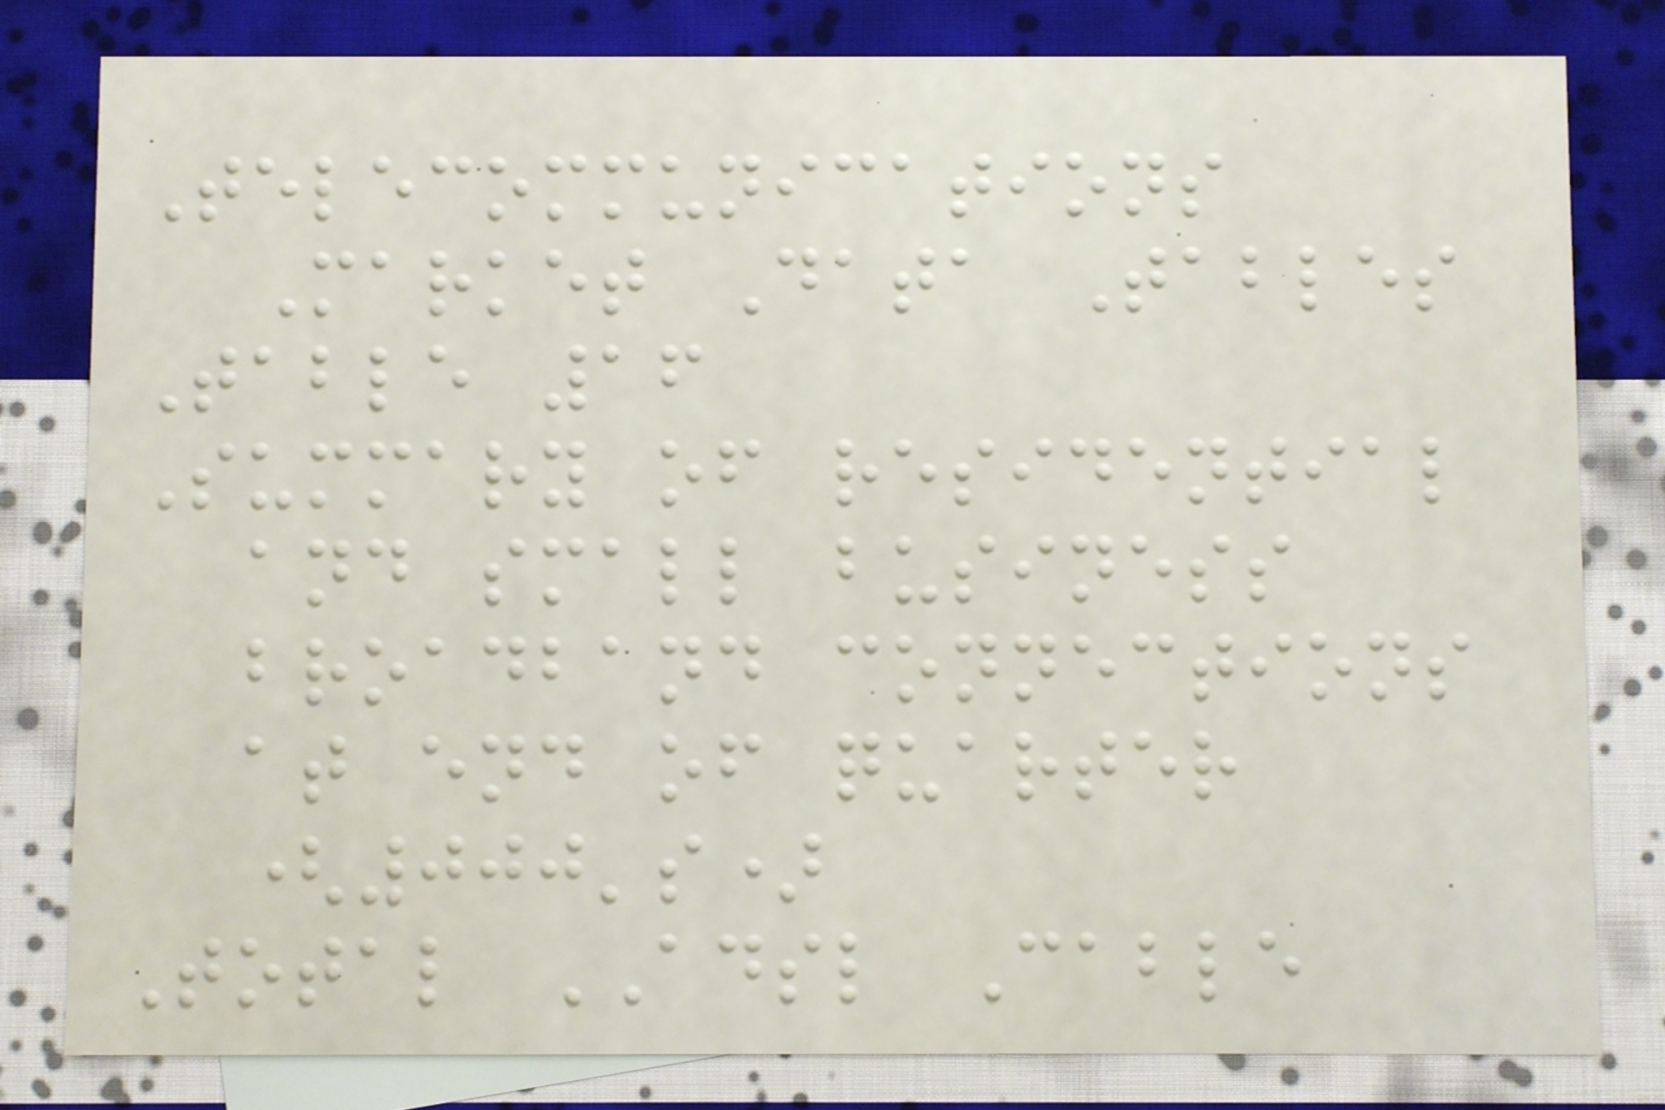Telecommunications
Market Data Tables
Table 16
Summary of residential
and small business
broadband connections
at end of quarter
(000's)
Total ADSL Cable
